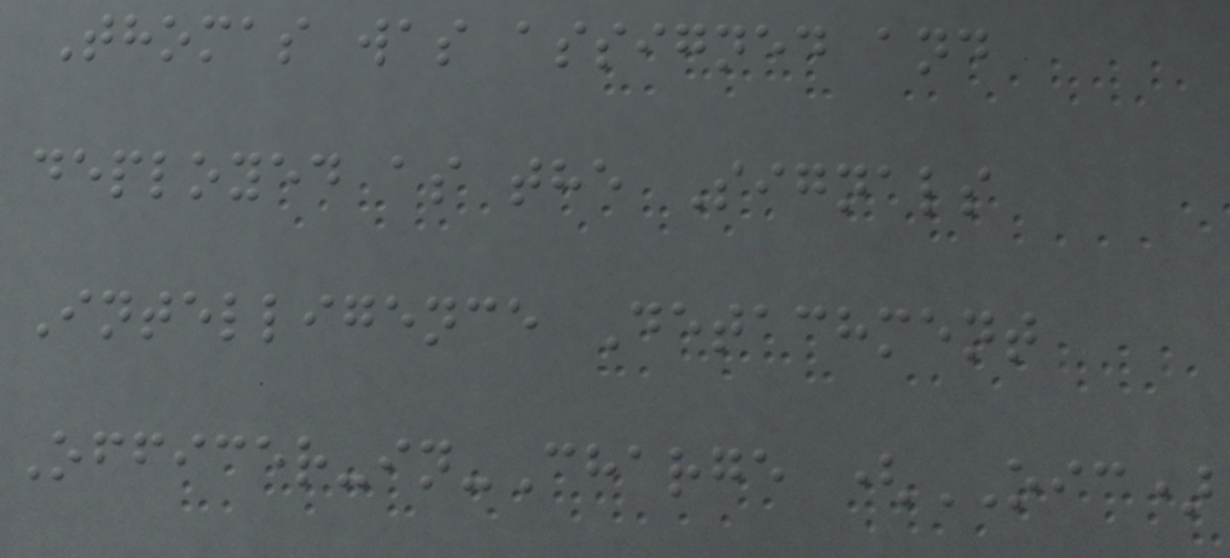Thomas was assigned and
deployed as the Signals
Intelligence Detachment
Officer-in-Charge (OIC)
